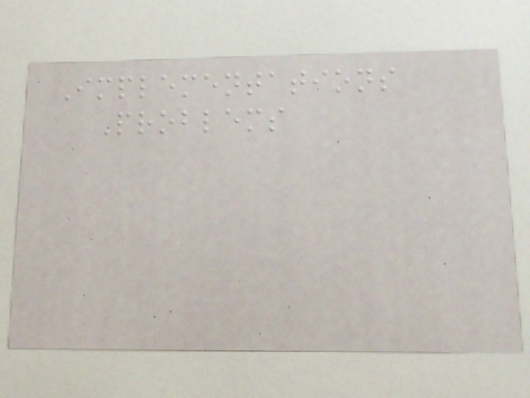Implementations
Problems
